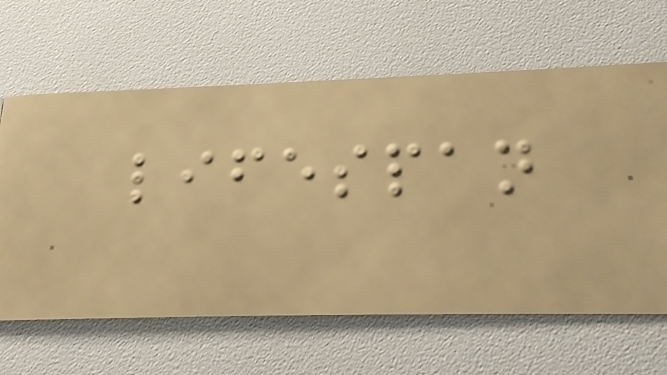lifespan
